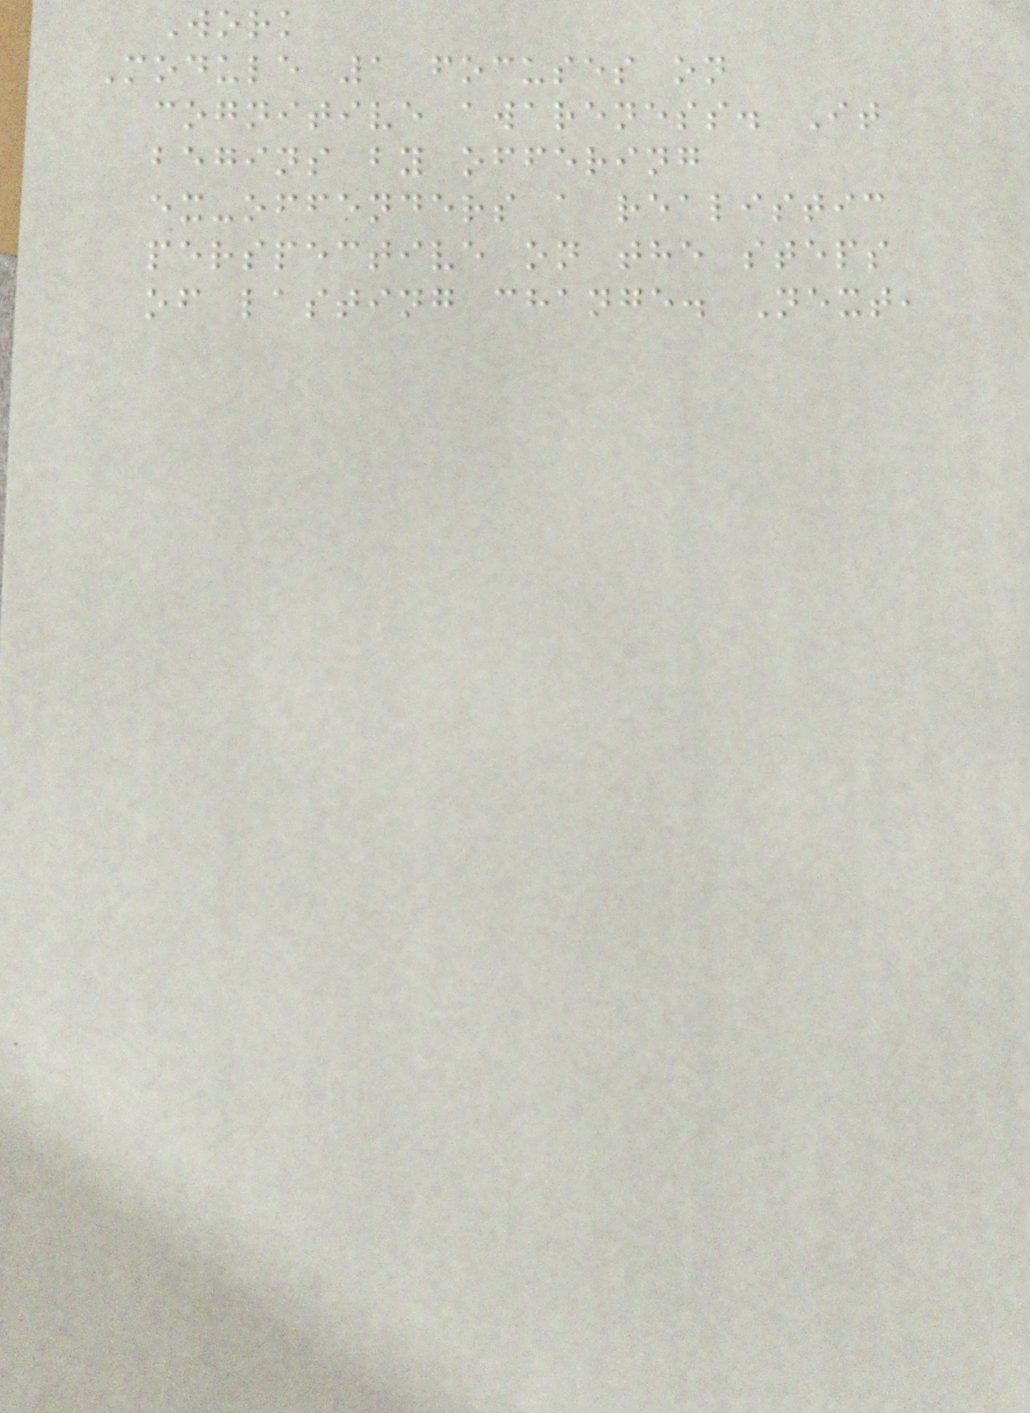Work
Module 1 focuses on
cognitive awareness. It
begins by offering
ex-offenders a realistic
perspective on the steps
of lasting change. Next,
